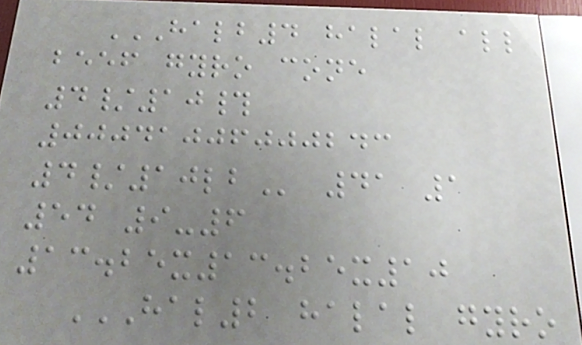HALB4 HALAL ALL
BEEF GYRO CONE
4/10#
00041006000243
4/10LB 41 1
54 9-6
13.25x13.25x10
HAL2 HALAL GYRO
